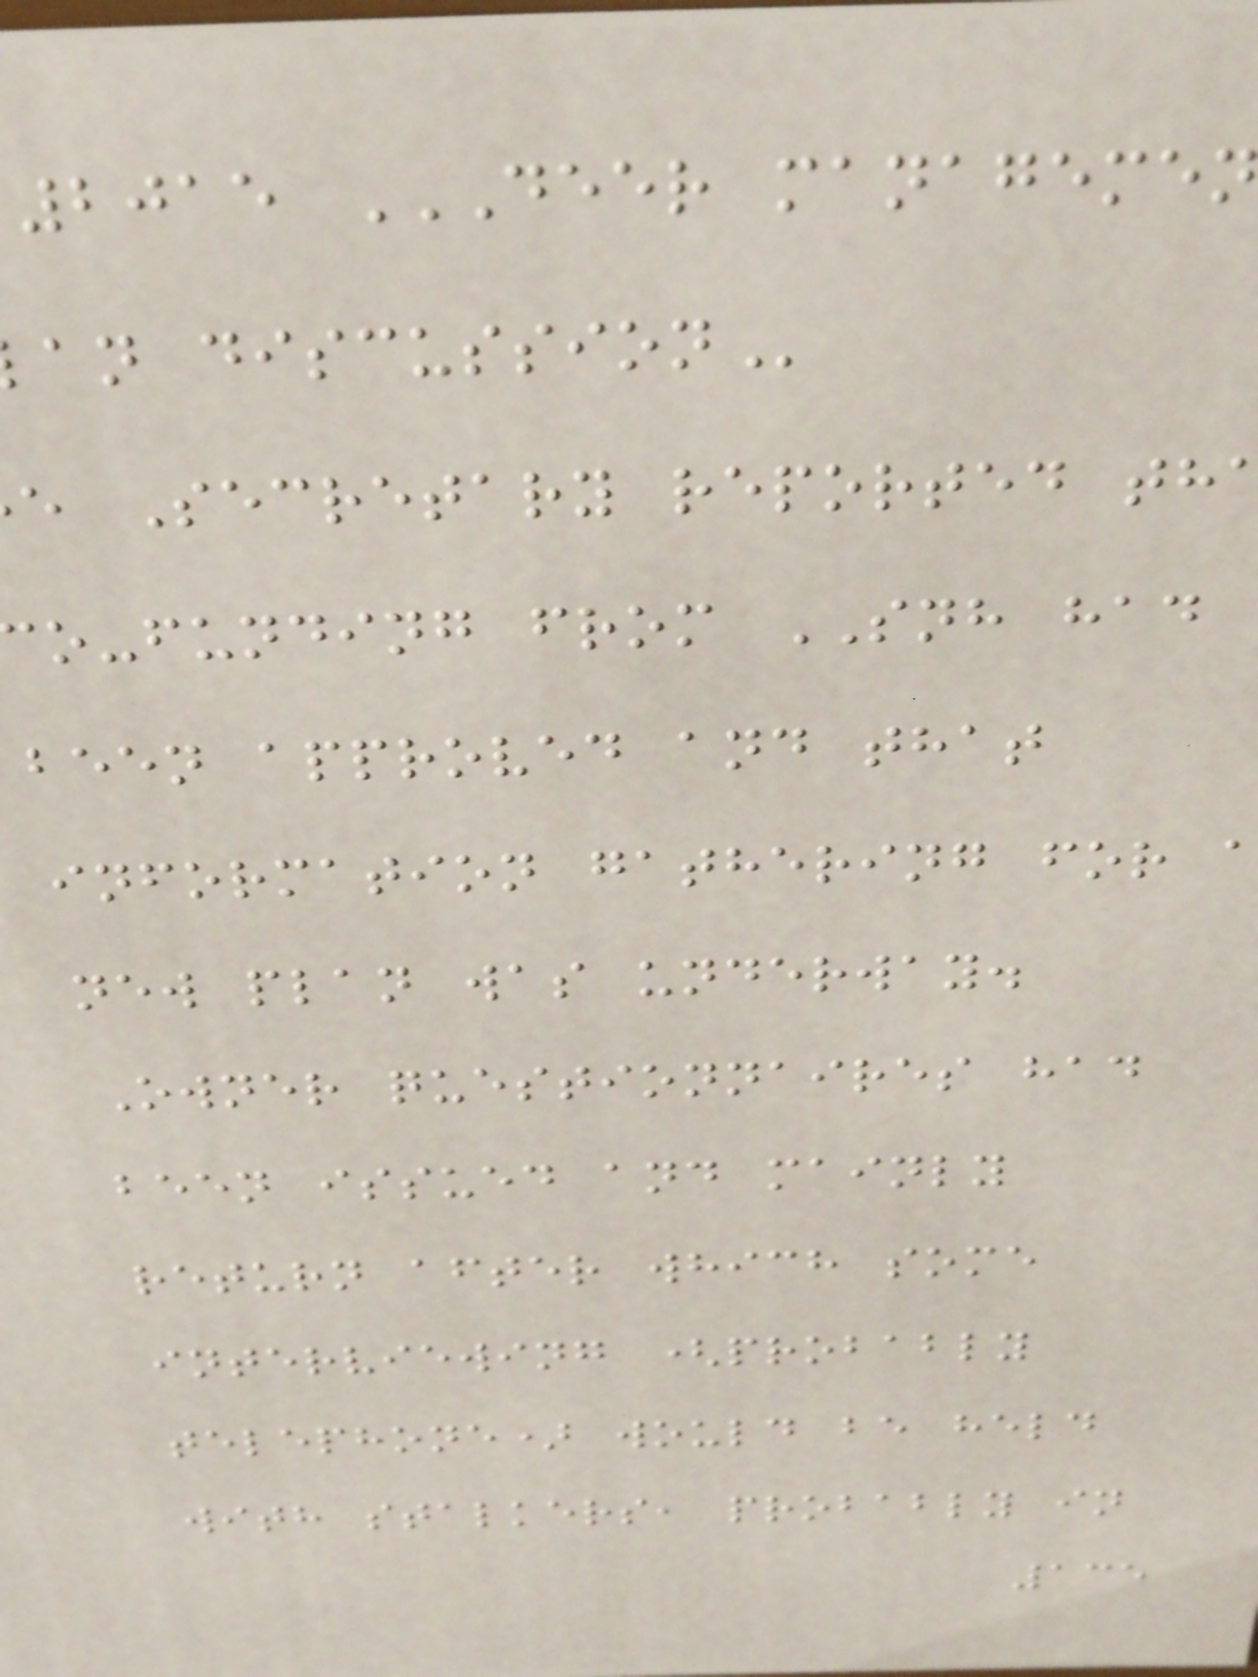e Secretary reported th
o-funding from SNH had
been approved and that
information gathering for
new plan was underway.
Owner questionnaires had
been issued and mainly
return after which some
interviewing (probably
telephone) would be held
with stalkers, probably in
135
